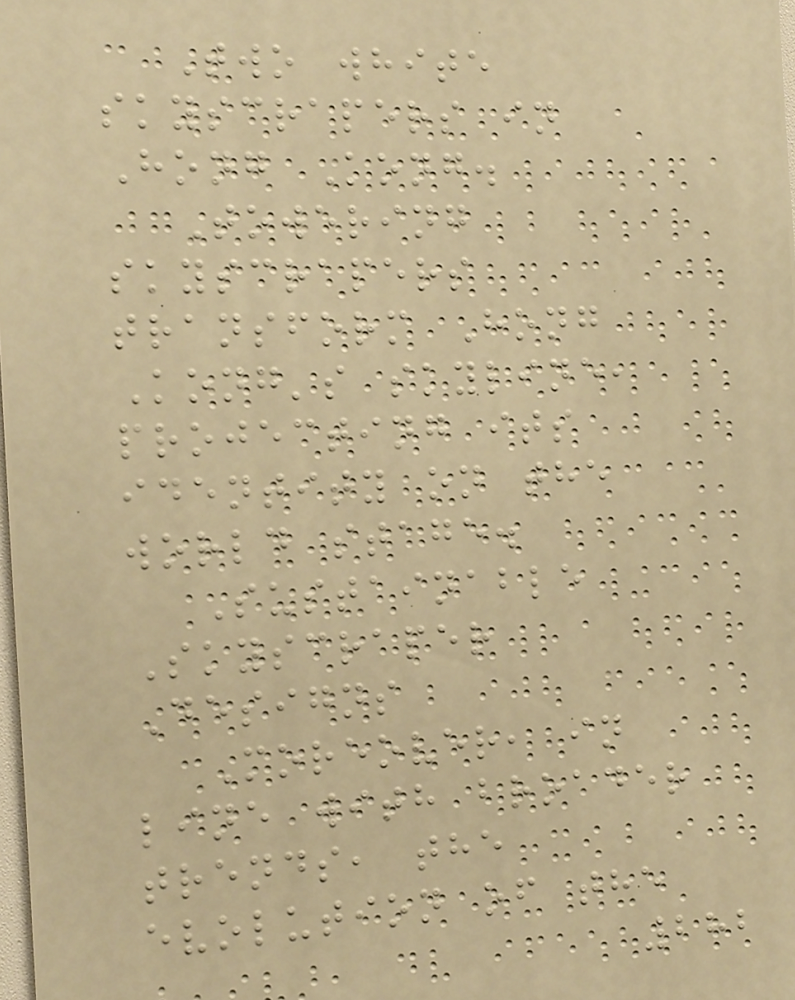Two white
skyscrapers in
Hong Kong.
Towering
skyscrapers
transform Hong
Kong's skyline,
projecting its
identity on the
world stage.
Sustainable
Skyscraper
Designs
Moreover, in
line with broader
trends, the
evolution of the
282
